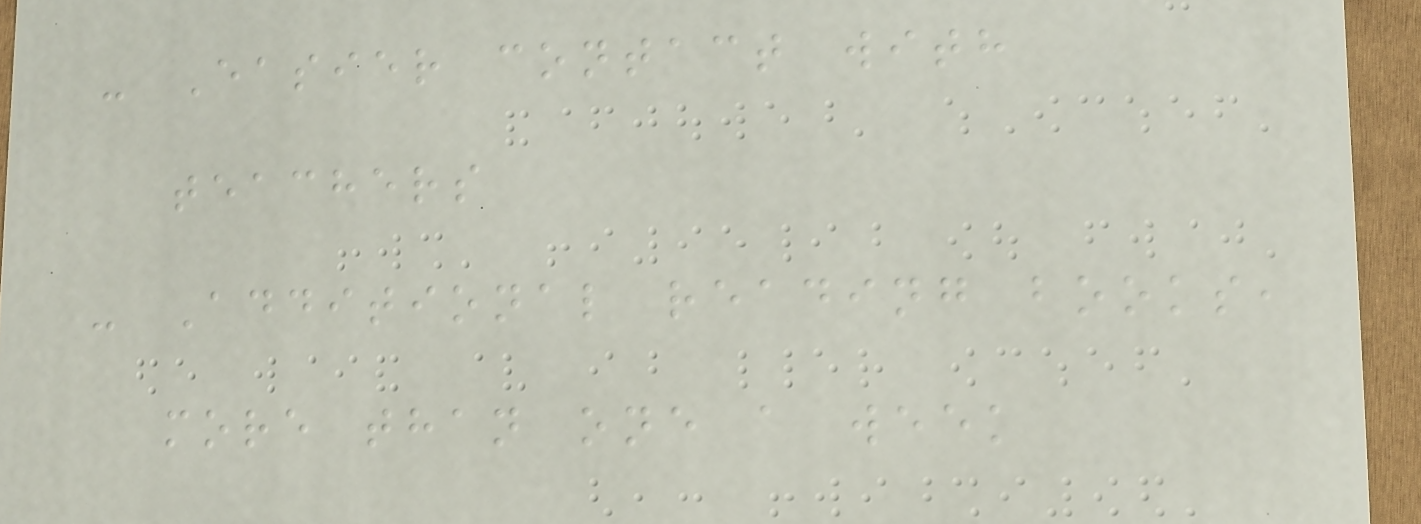- Easier contact with
teachers
- Additional reading books,
more than one a week
